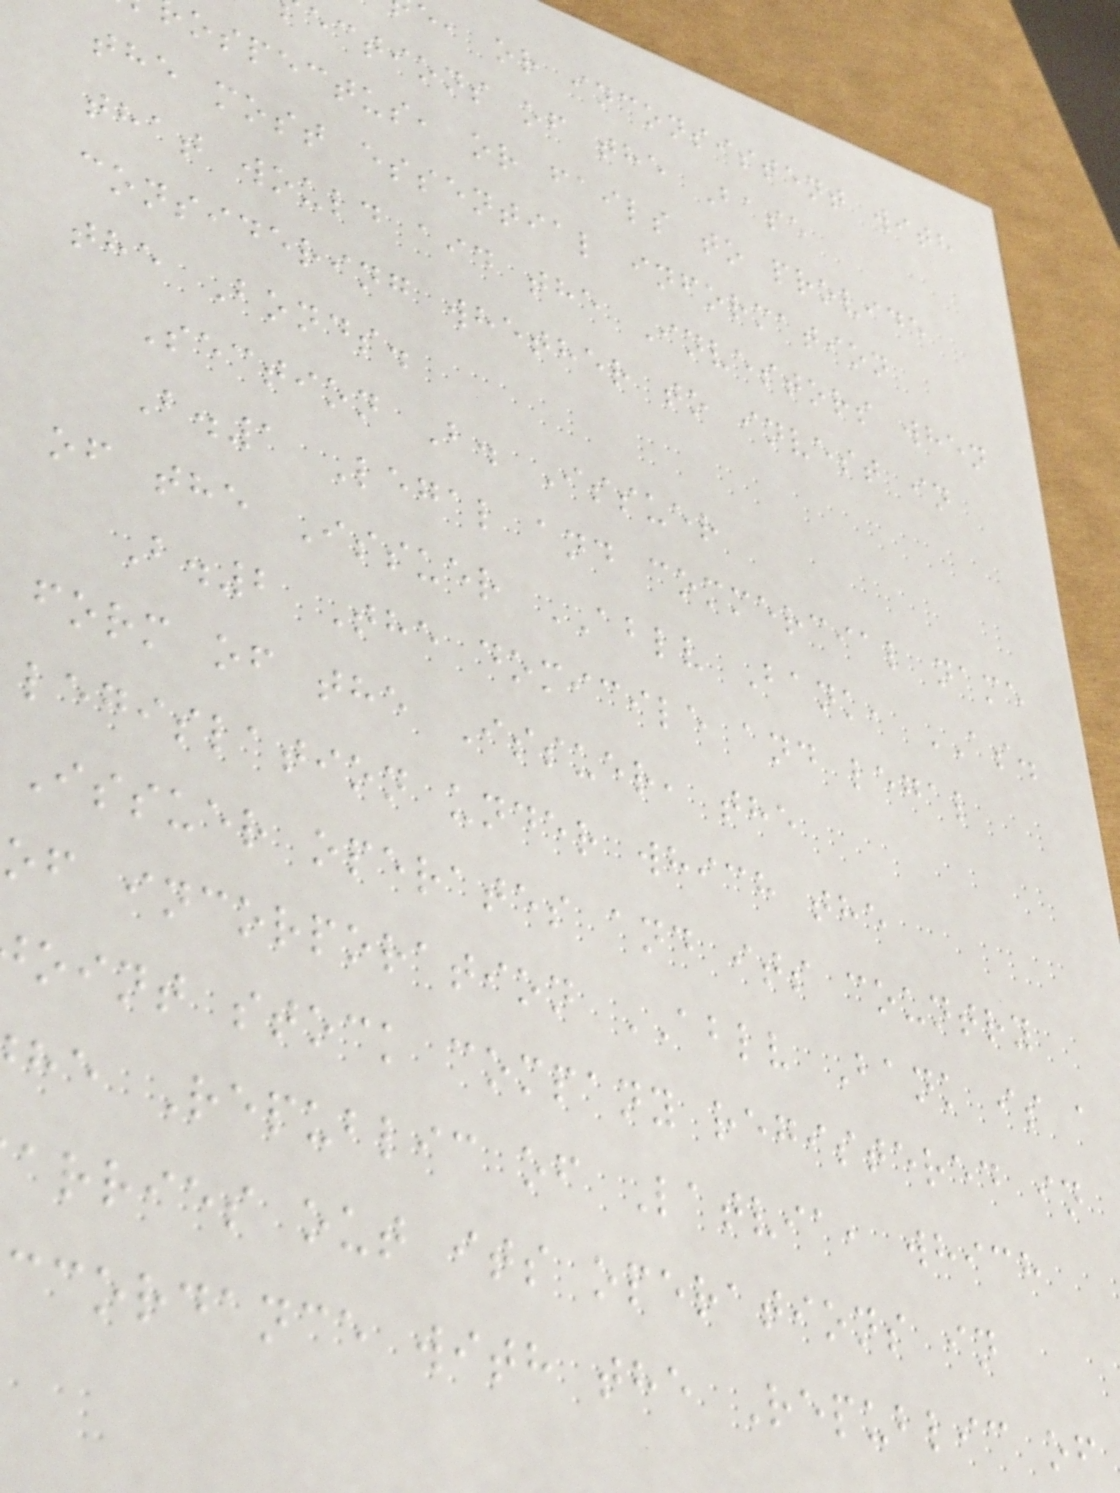e, or inconsistent with
ections of the Base
ospectus, or fails to provide
the most essential information
that would aid the Investors when
considering whether to invest in
the Bonds.
Section B. Issuer
B.1 Legal and commercial name
of the Issuer ABLV Bank, AS.
B.2 The domicile and legal
form of the Issuer, the
legislation under which the
Issuer operates and its country
of incorporation ABLV Bank is a
oint stock company registered in
he Republic of Latvia, which
arries out its operations in
ccordance with the Republic of
